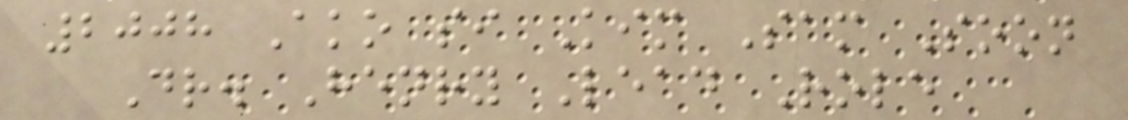2008 Ako si Kim Sam Soon
Dr. Henry Lead Role
